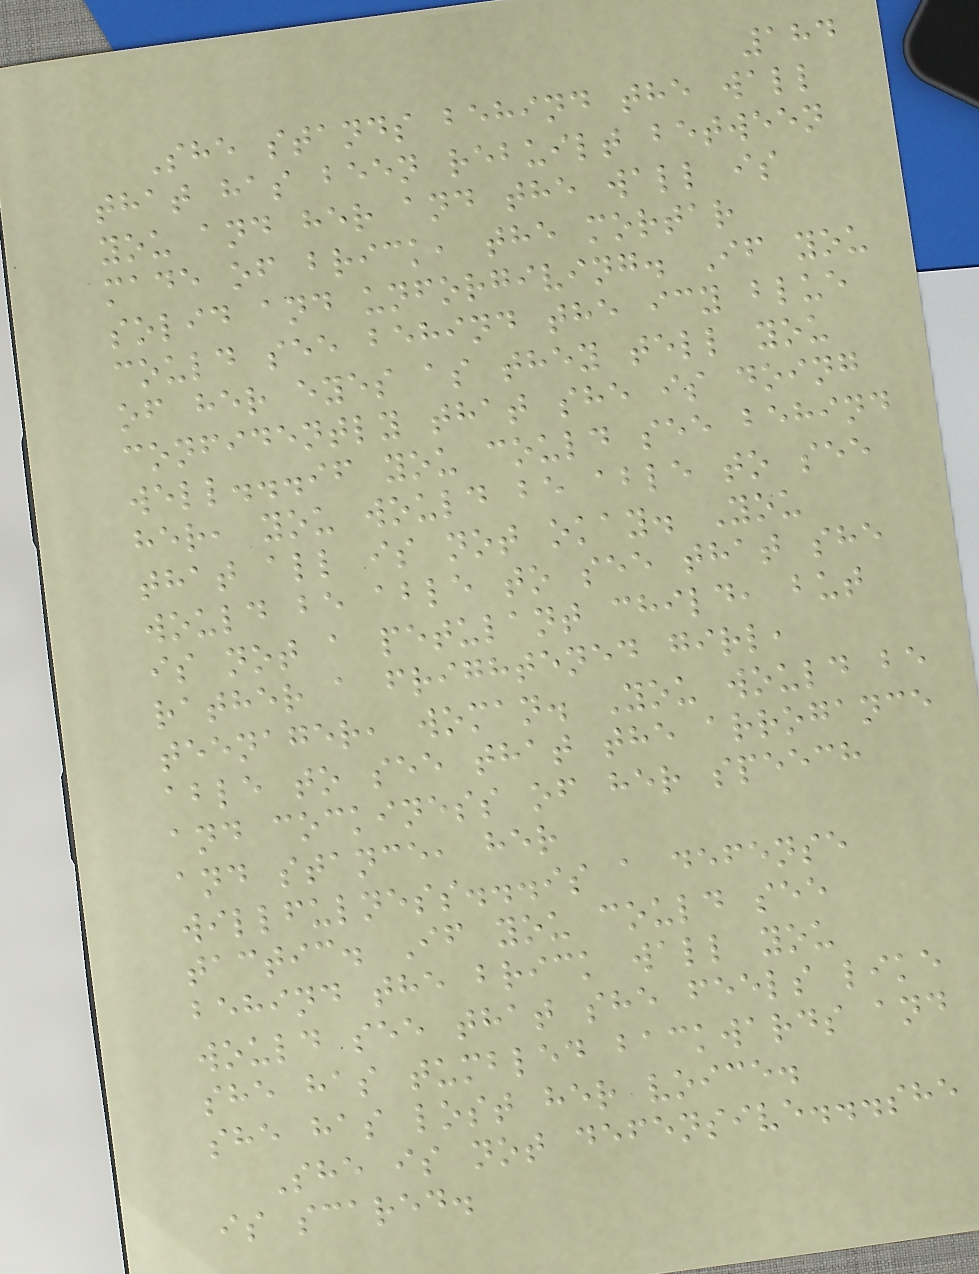184
She stands behind the wall
that has been rebuilt between
you and her and the wall is
made of brick, the mortar
solid and unforgiving. If you
could see behind the icy blue
of her eyes as they tell you
confidently that she is doing
well...if you could see behind
her, you would be able to see
that all is not okay. You
would be able to see that she
is not a petulant child, but
rather a frightened girl,
teenager, woman. You would be
able to see that the arrogance
and cockiness of her speech
and stance, her
willfulness...is a defense
tactic. If you could see
behind the brick wall you
would see that she feels like
she has tumbled backwards and
she has lost her voice.
She is not defensive...she
is scared.
